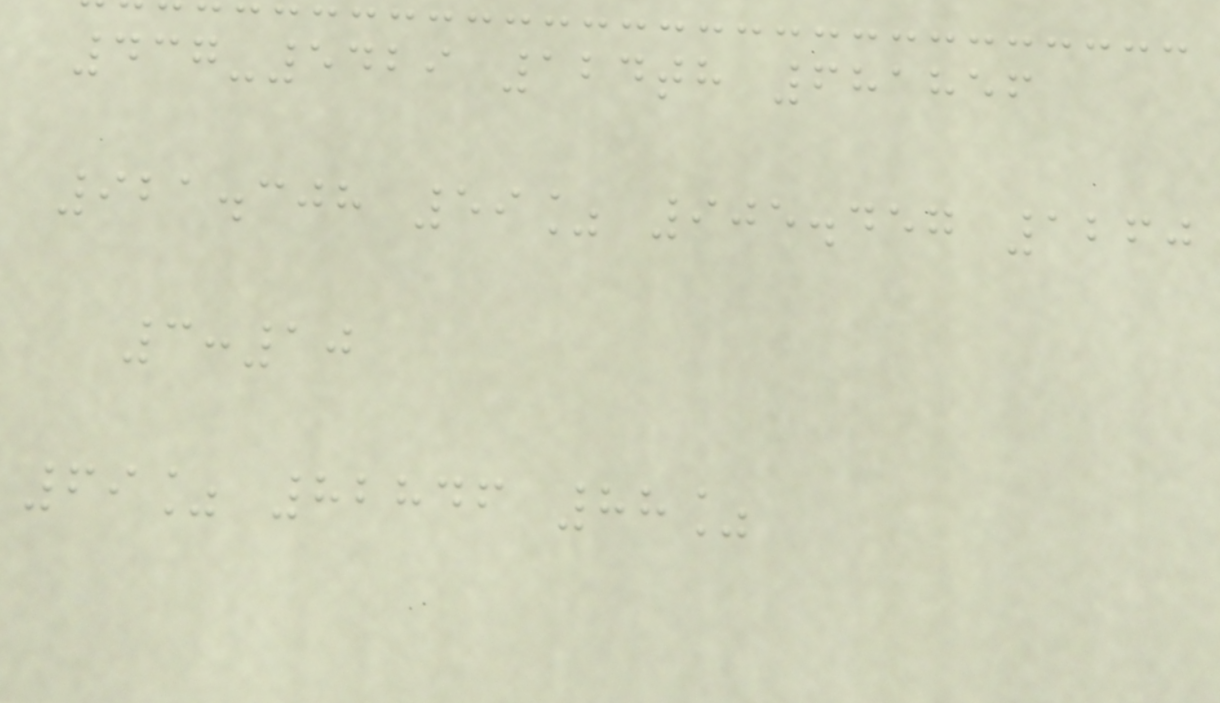437-5429 124th 681856
921.308 59% 905.457 1260
3:10
69% 82846 88%
